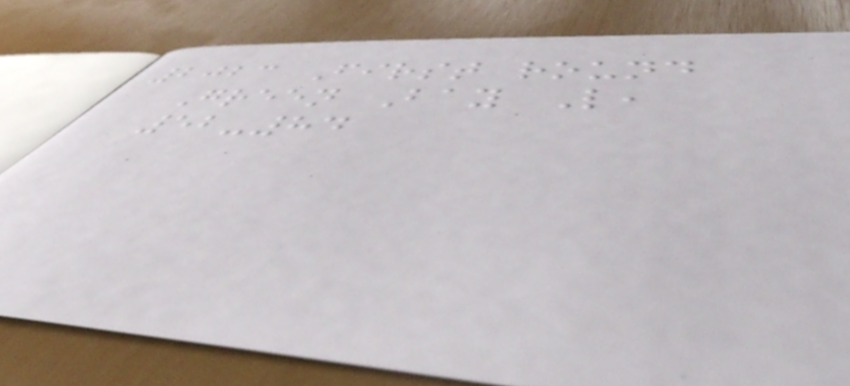2023 First round
Green Bay L,
52-84
